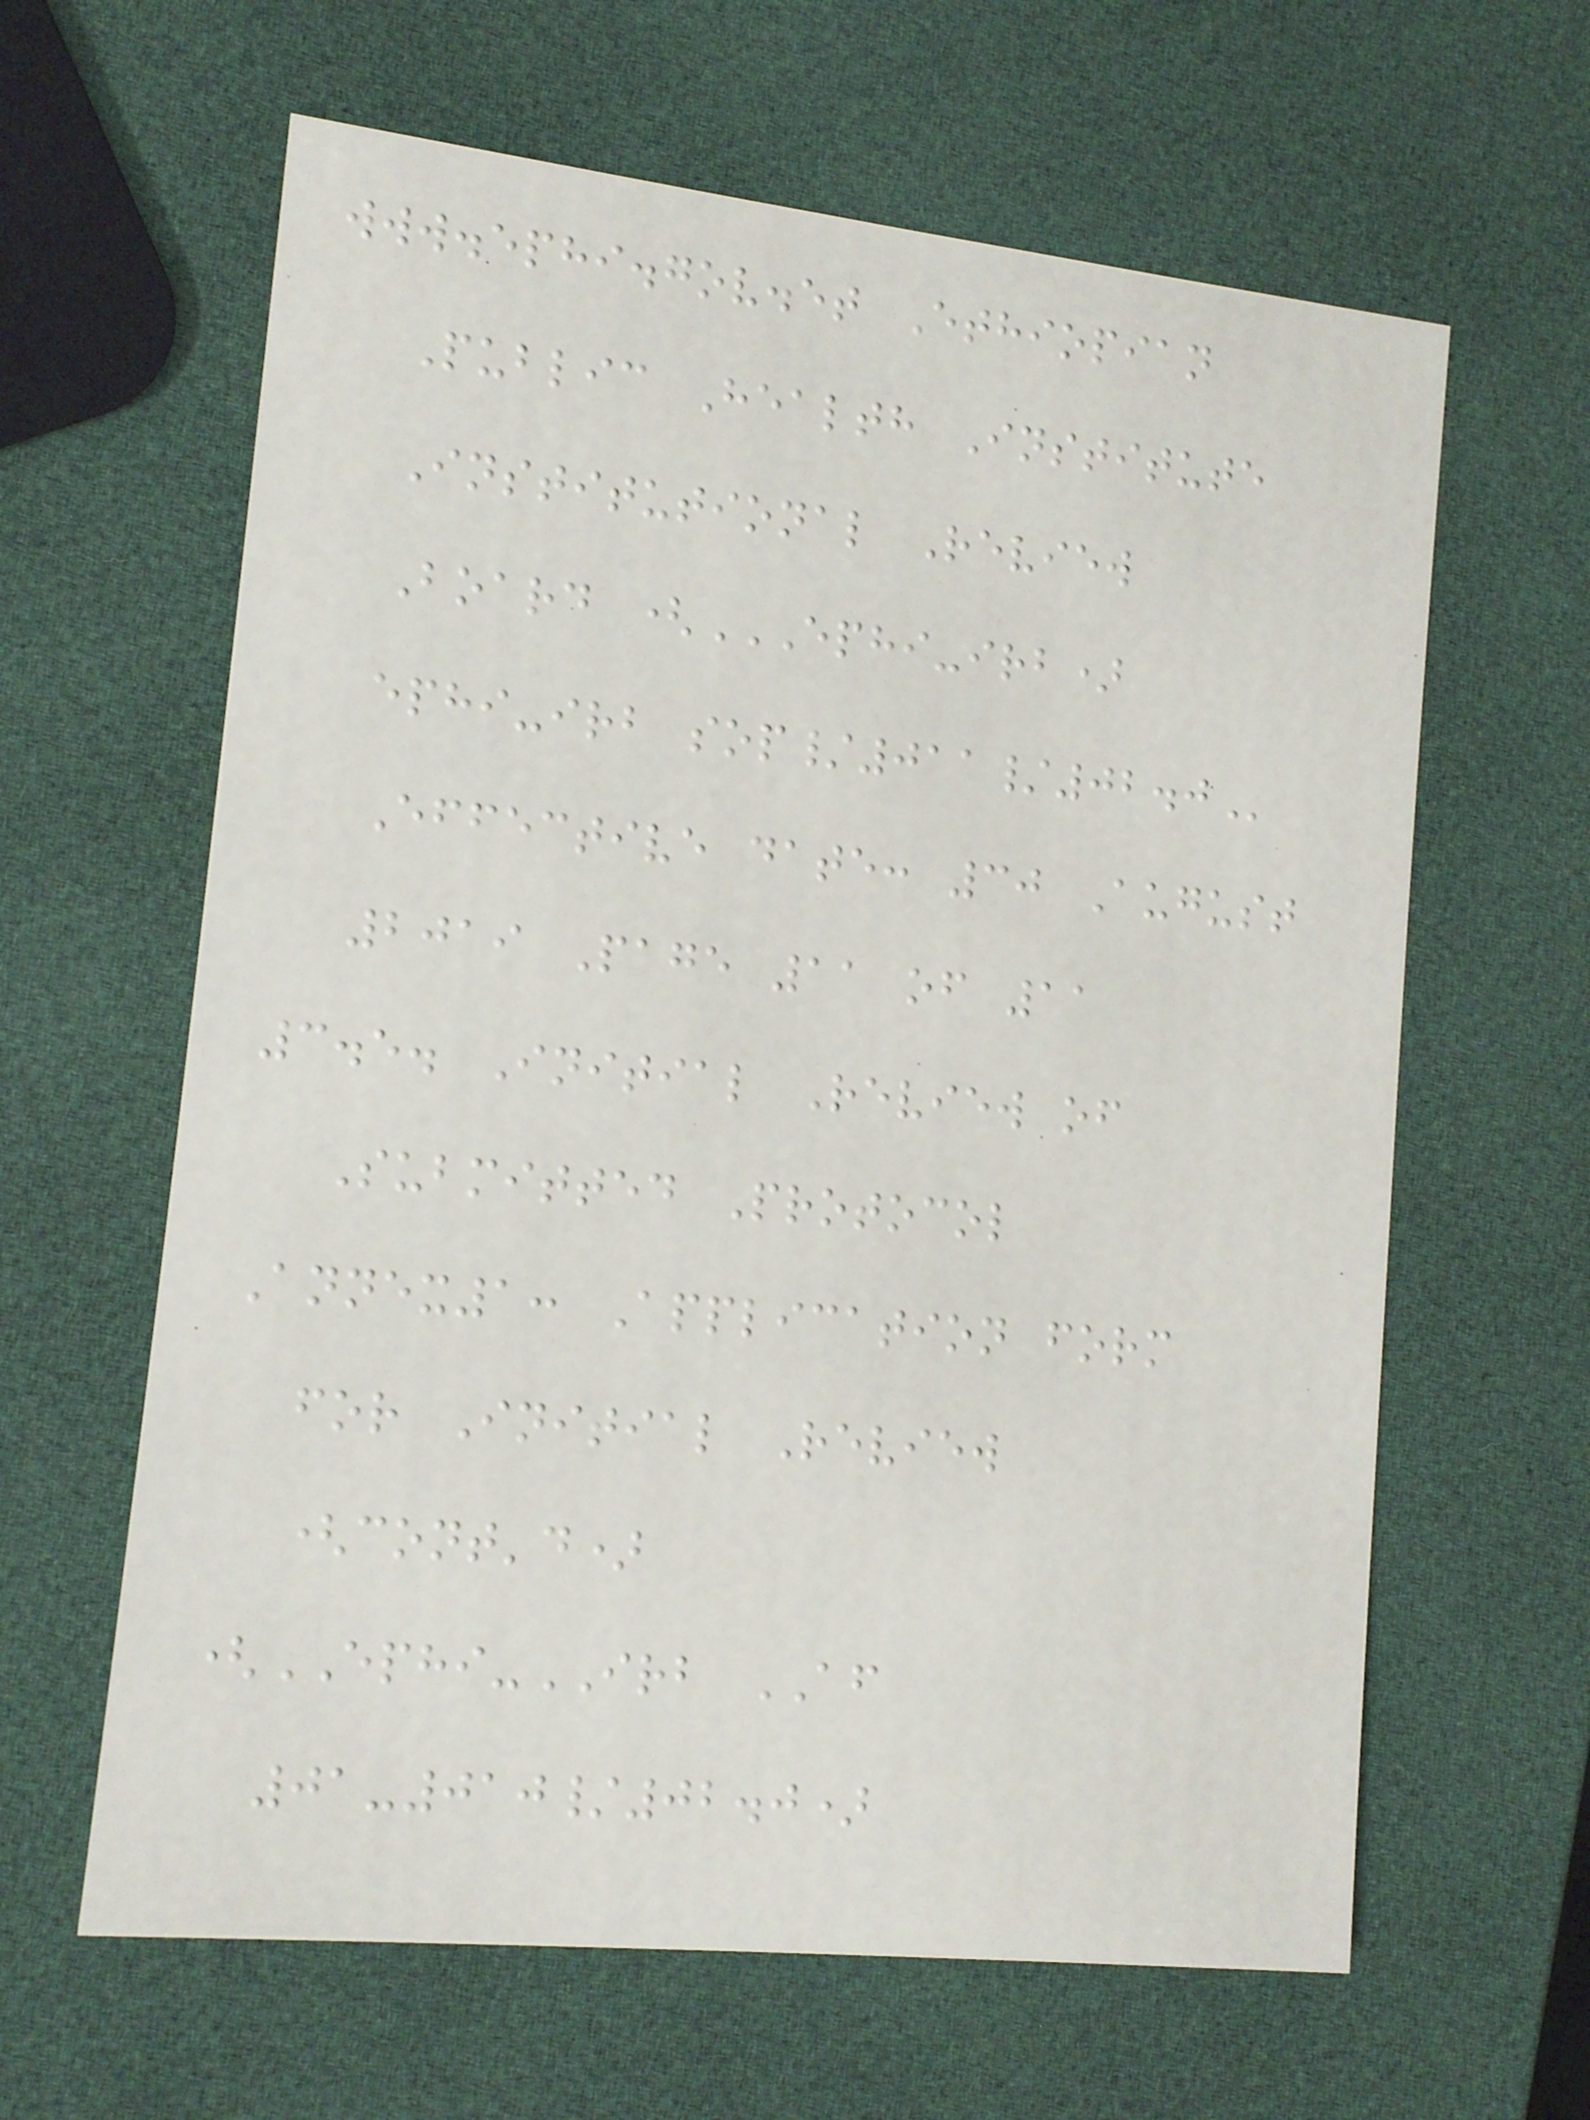www.ephi.gov.et Ethiopian
Public Health Institute
Institutional Review
Board (EPHI-IRB)
EPHI-IRB SOP/011/02.0
Effective date: 30 August
2019 Page 11 of 11
3.5. Initial Review of
Submitted Protocol
Annex1: Application form
for Initial Review
(cont'd)
(EPHI-IRB AF
01-010/02.0)
